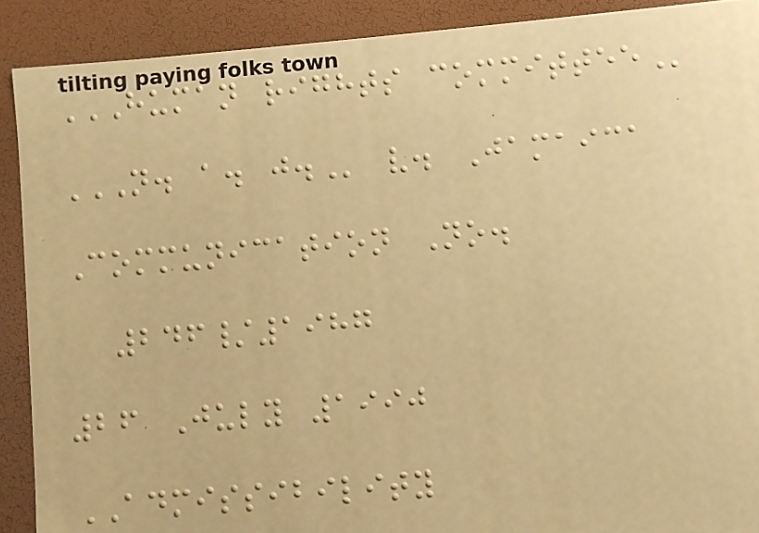HUMAN RIGHTS COMMITTEE
N. A. J. v. Jamaica
Communication No.
246/1987
26 July 1990
ADMISSIBILITY
